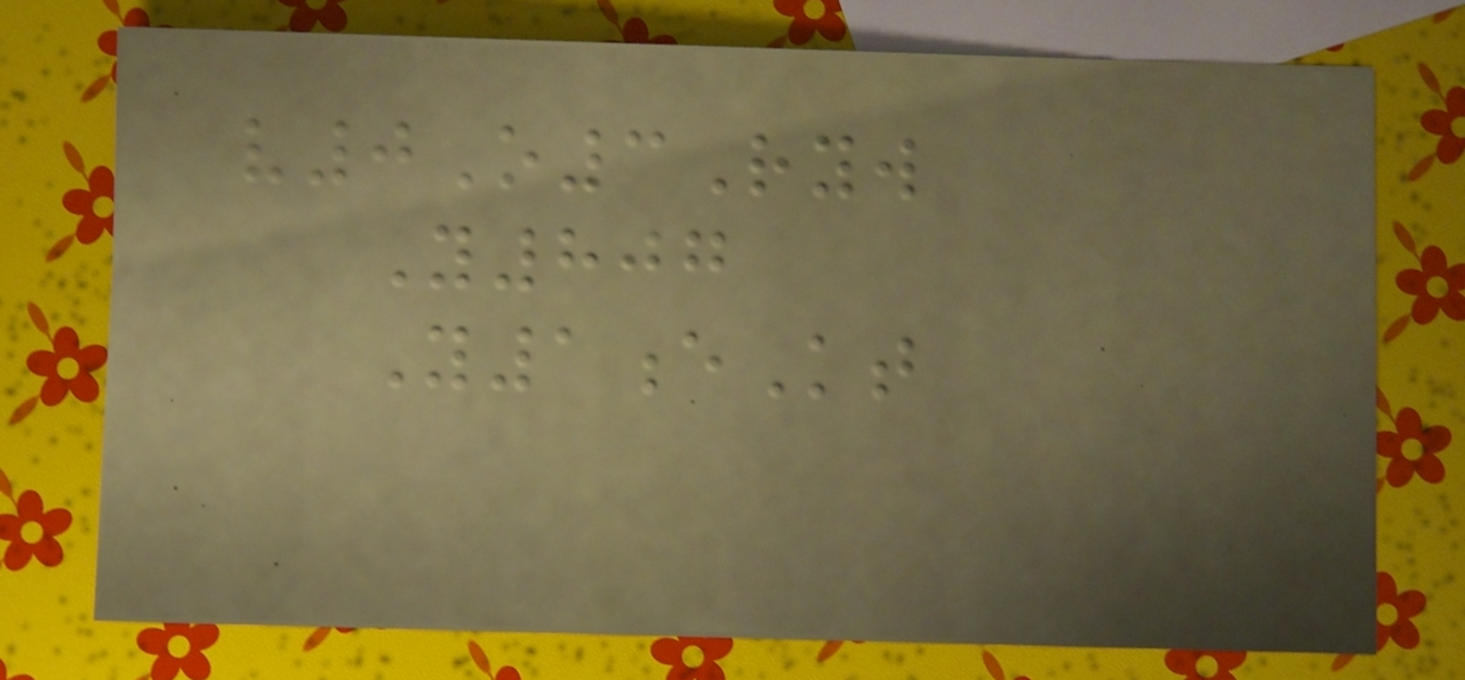v0O3Ryw
Y807
Y1eKt
